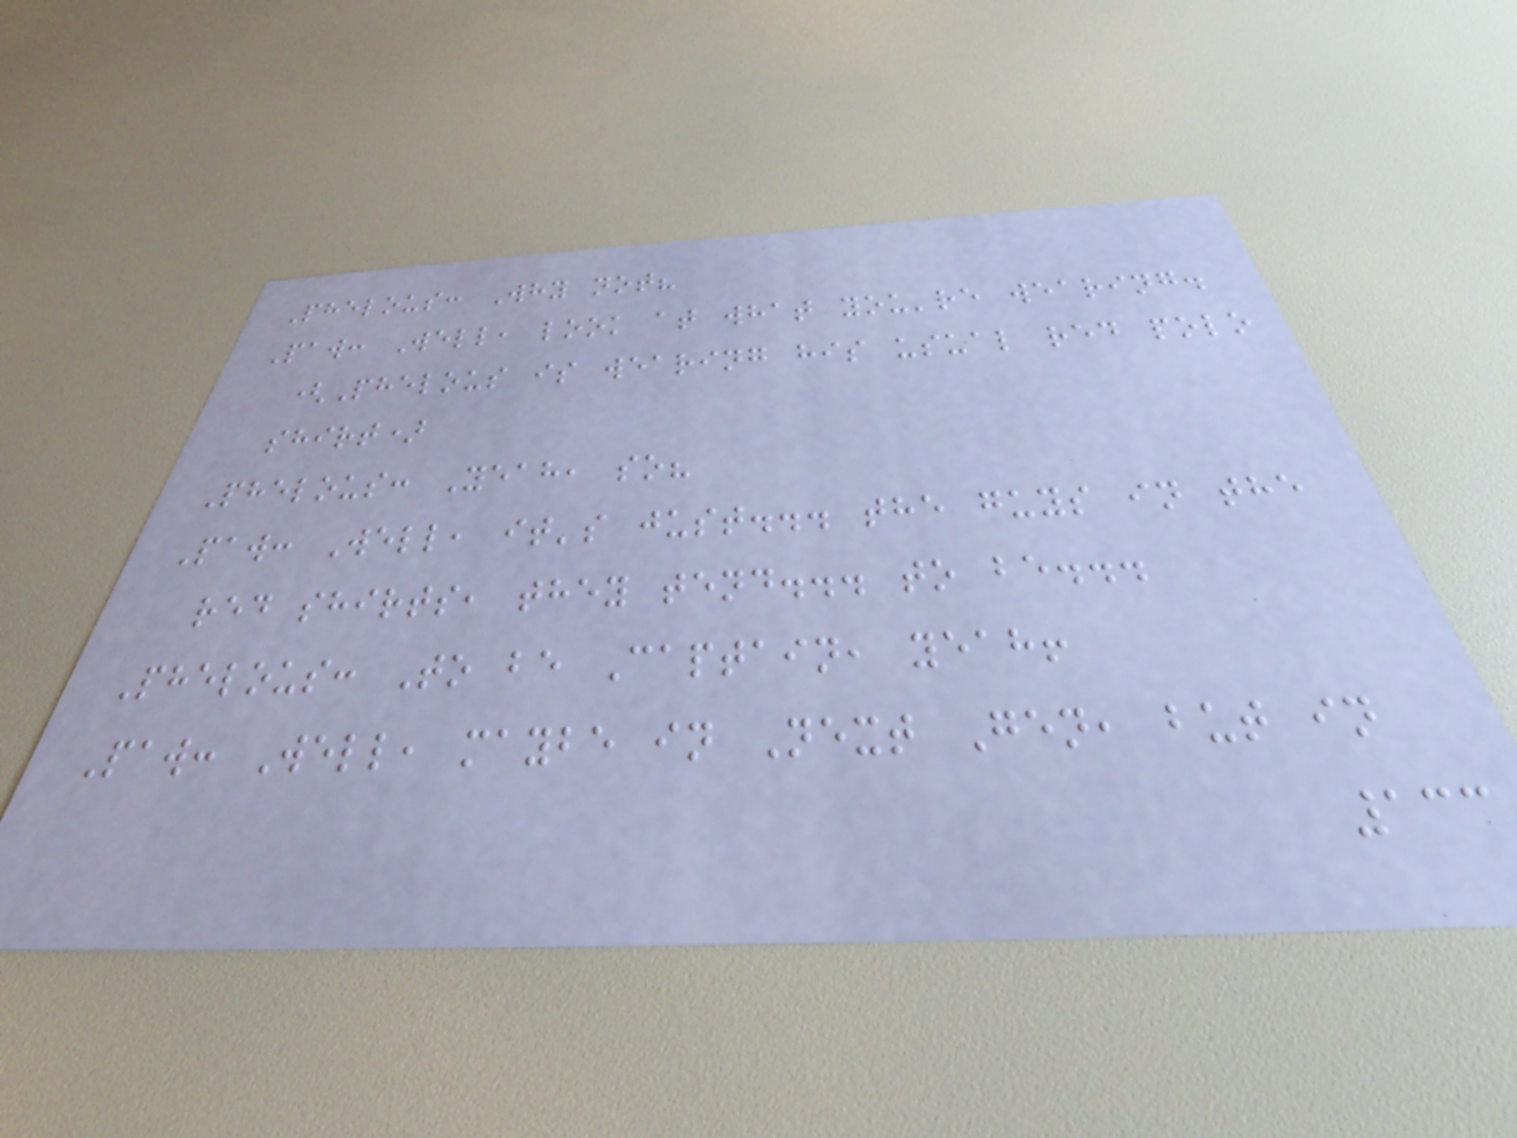Phelous: Why not?
Paw: Well, look at what you're wearing.
(Phelous is wearing his usual red polo
shirt)
Phelous: Yeah, so?
Paw: Well, it's just... the guys in the
red shirts, they tend... to be...
Phelous: To be Captain, yeah!
Paw: Well, maybe in Next Gen, but in
133
